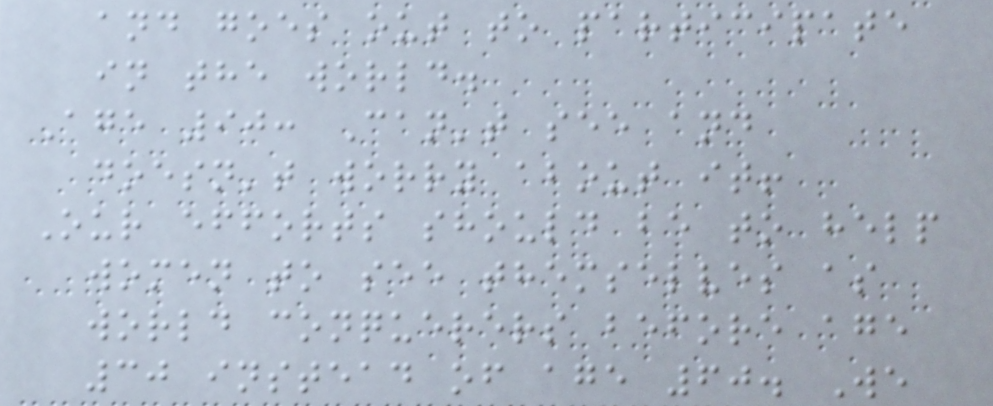and goes out to participate
in the world.
Age 90: Can't see and
doesn't worry about it!
Our efforts should be to help
women to see themselves as
world conquerers before age
30 instead of age 60. We
